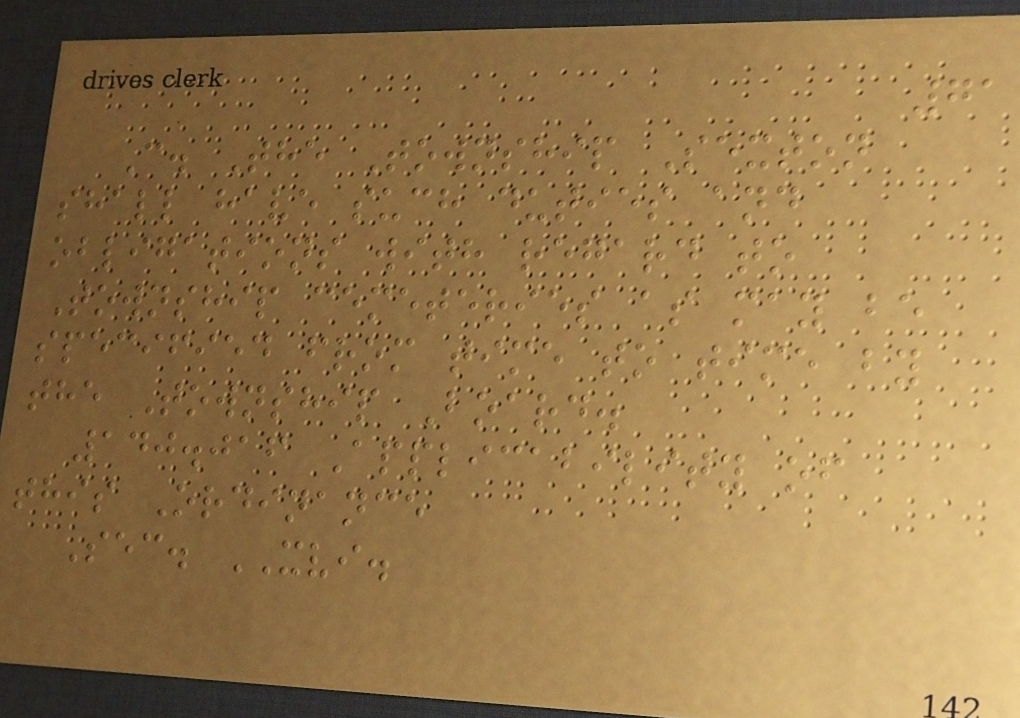71
C. The Township Sexton
shall have such duties and
obligations with regard to
Township cemeteries as may be
specified from time to time by
the Township Board.
140.016 Applicability of
this Ordinance
Sec. XVI.
